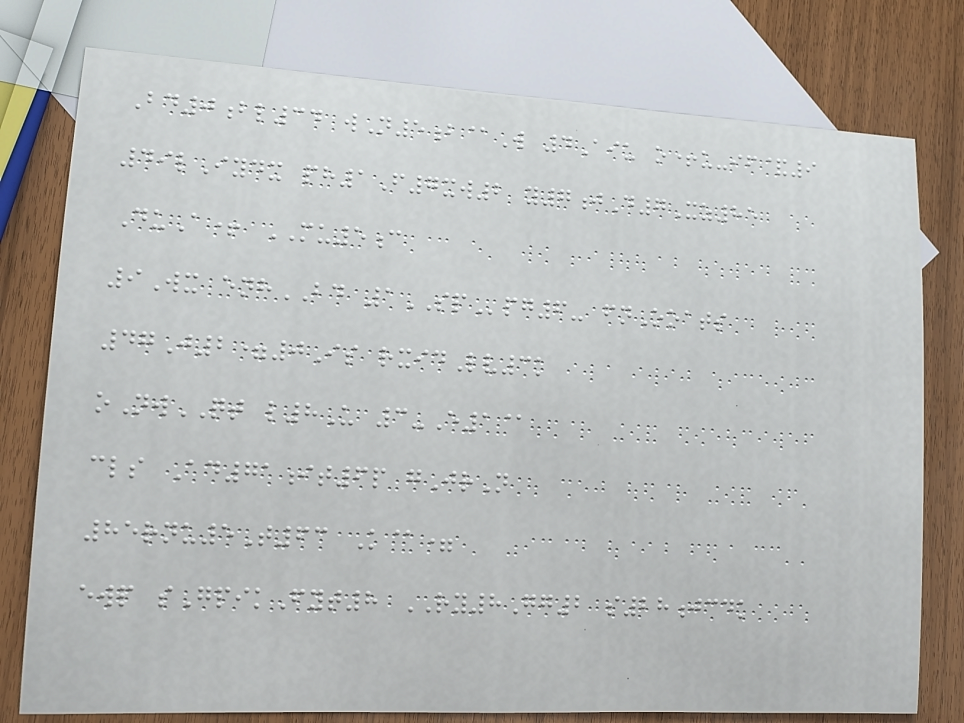Bd0bl34 wN5b@W 4Aiu o+u-if&9
49lIydx ph1F7xw2 y7jD7Xz85
DuA+ MU5c
9Wx enhBD 1SPpg6- fnOoats
47J2=0Is rxidLv3k
oNwQT l8U 3-E1@
cls Ad71it6p gJrN
85rnu5T63 K@=
ewp sGpikFyt8 RY8Gg2 s28jcdk
